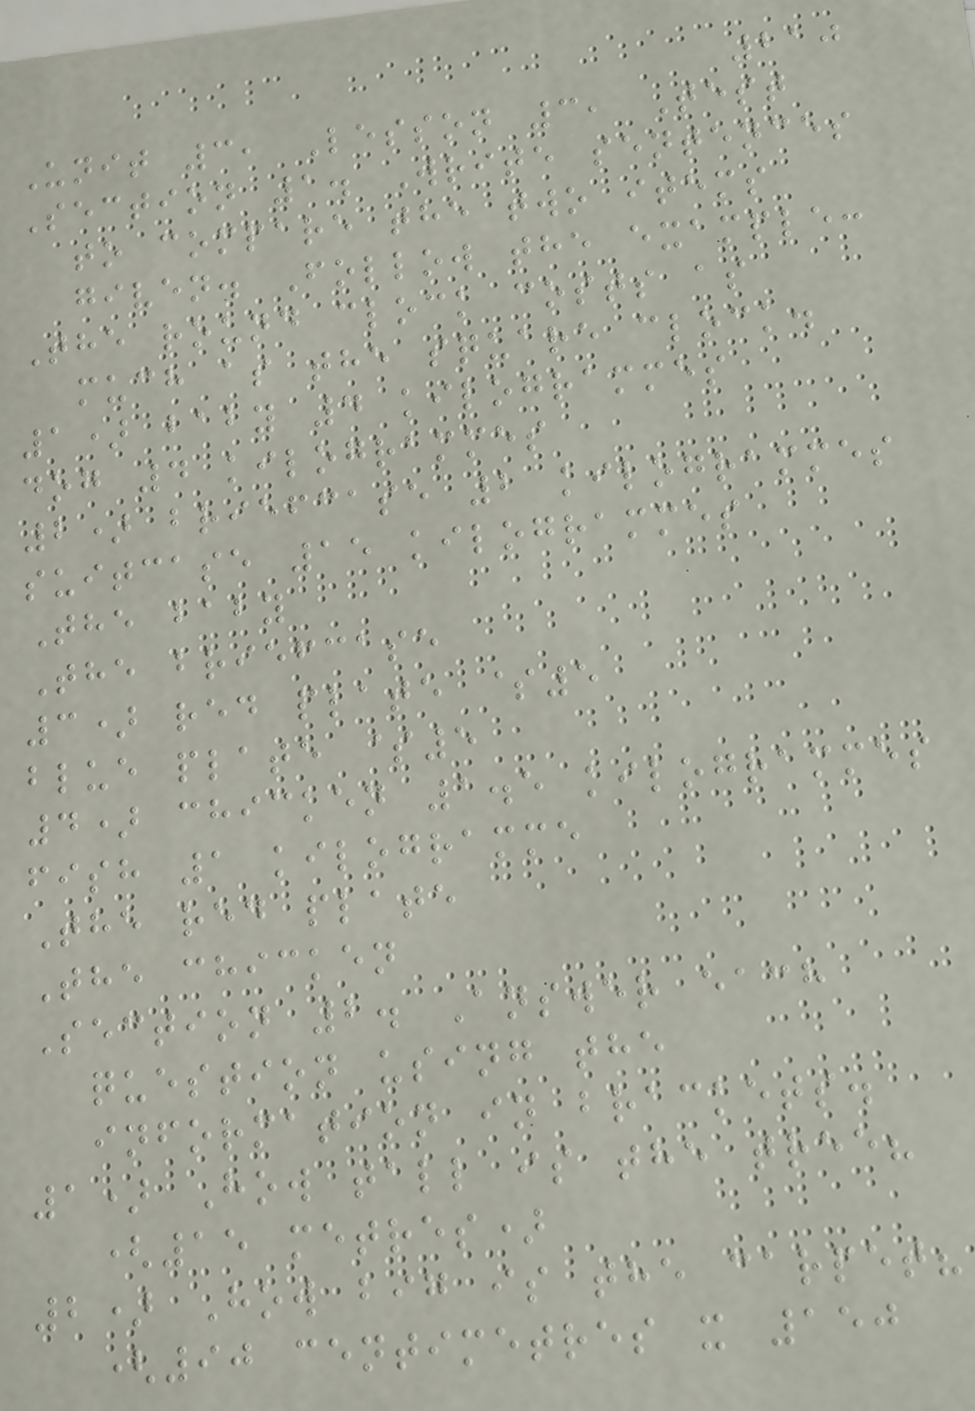210
Unit 3, Lesson 3, Test
Section 1. Write sentences
to compare the two items
given. Follow the example:
The round clock costs as
much as the square clock.
1) baby 4 kilogrammes
dog 4 kilogrammes
2) briefcase 2 kilogrammes
suitcase 15 kilogrammes
The baby
The briefcase
3) red plate $5
blue plate $5
4) chicken 1.5 kilogrammes
fish 1 kilogramme
The red plate
The chicken
Section 2. Answer each
question using the
information in brackets.
1) How tall is the tree?
(15 metres)
2) How big is the carpet?
(90 centimetres x 150
